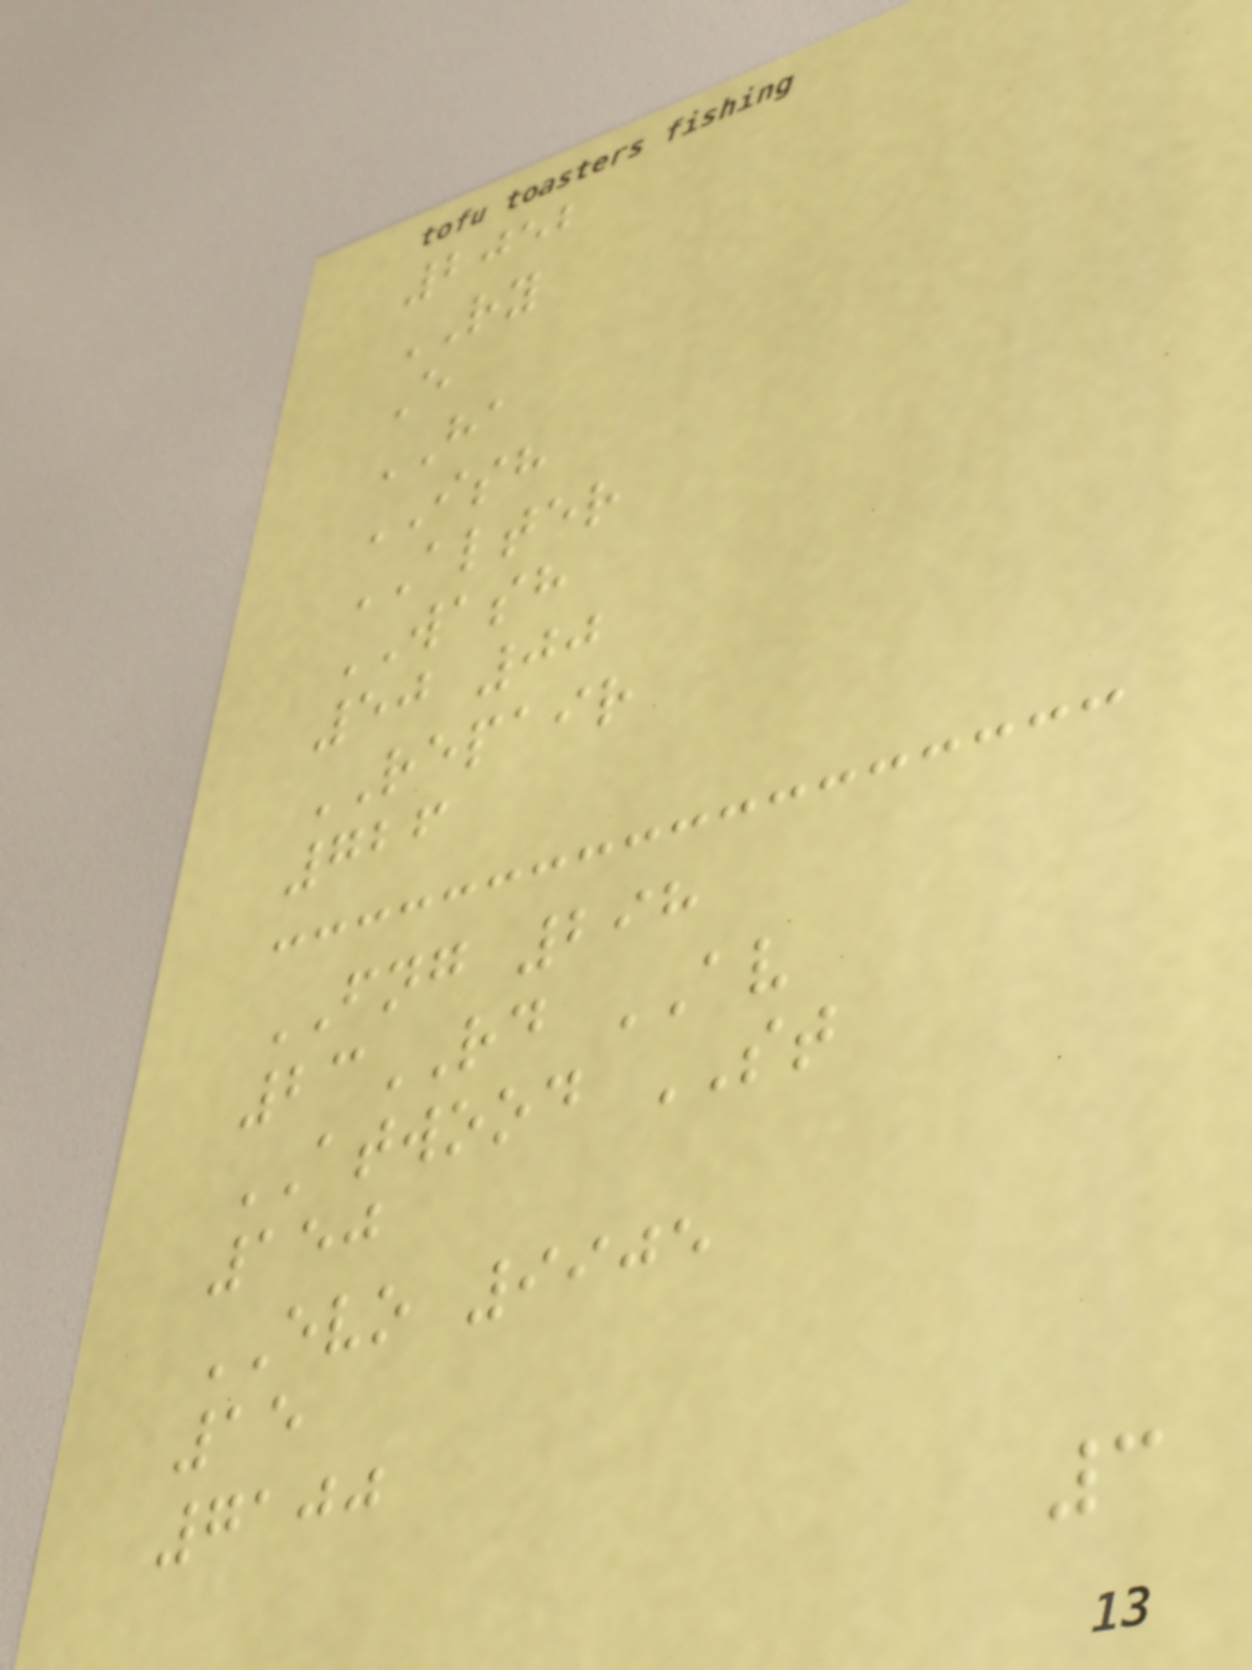2052
RY
E
HA
ISH
ALTER
WASH
50 00
REPAIR
726
FNG 298
23RD AV
ATWOOD ST
150
EVO 9905
15
7100
3
